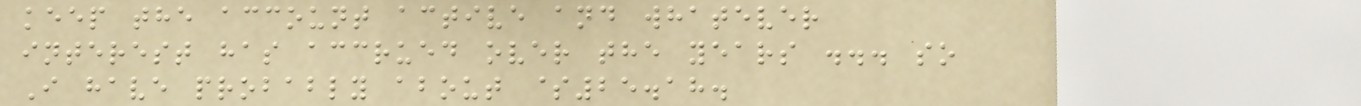keep the account active and whatever
interest has accrued over the years ... so
I have probably about $25.18.
